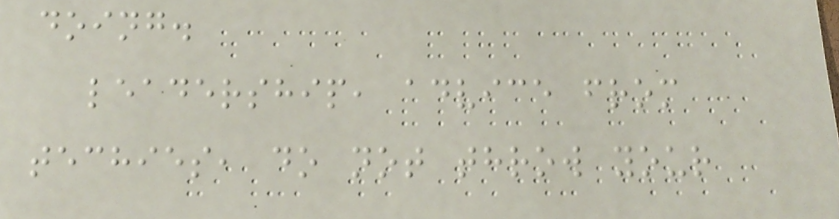doing.
leadership, advice from
techies, do not throw your
